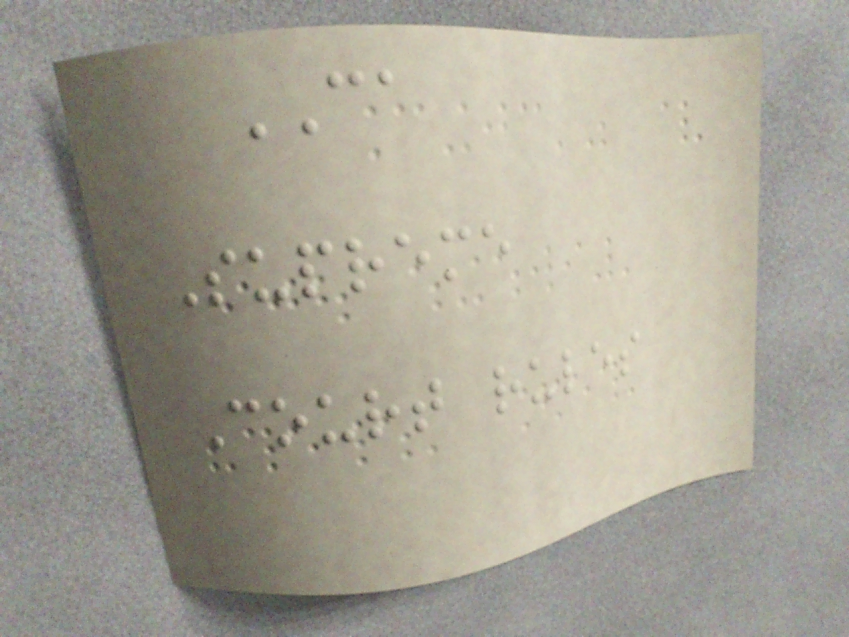CA
Supreme
Court rules
